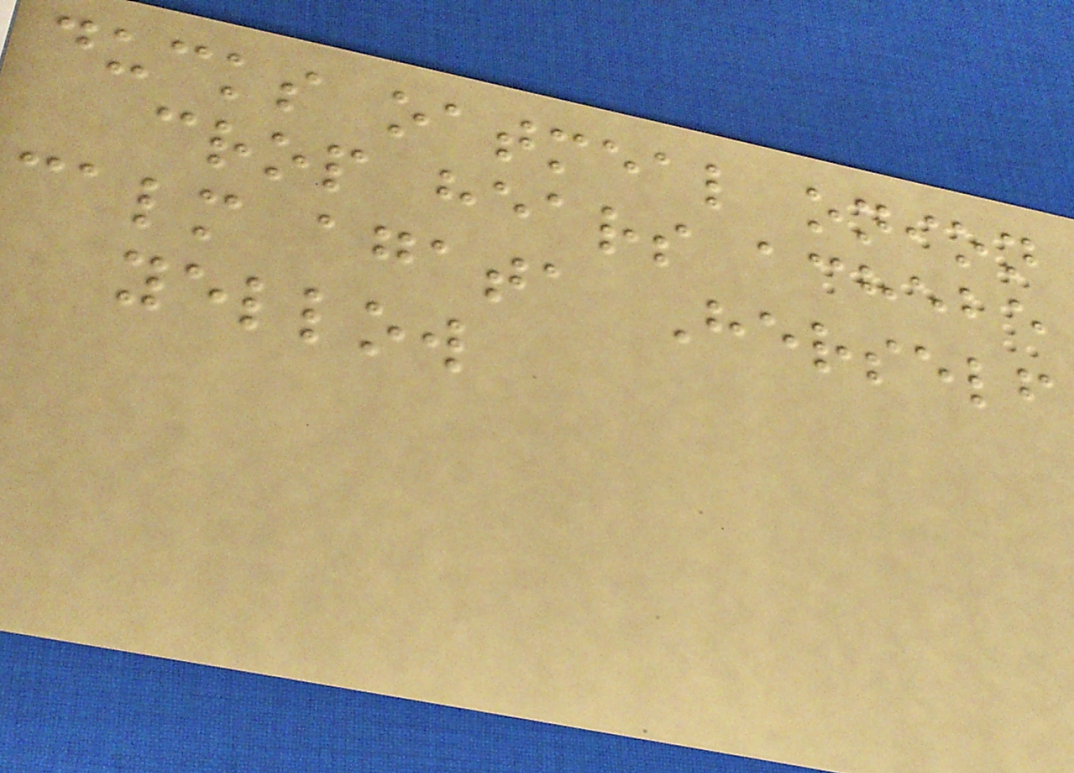ducks oatmeal onion
crop hears achebe
calm agata Herself
yellow
